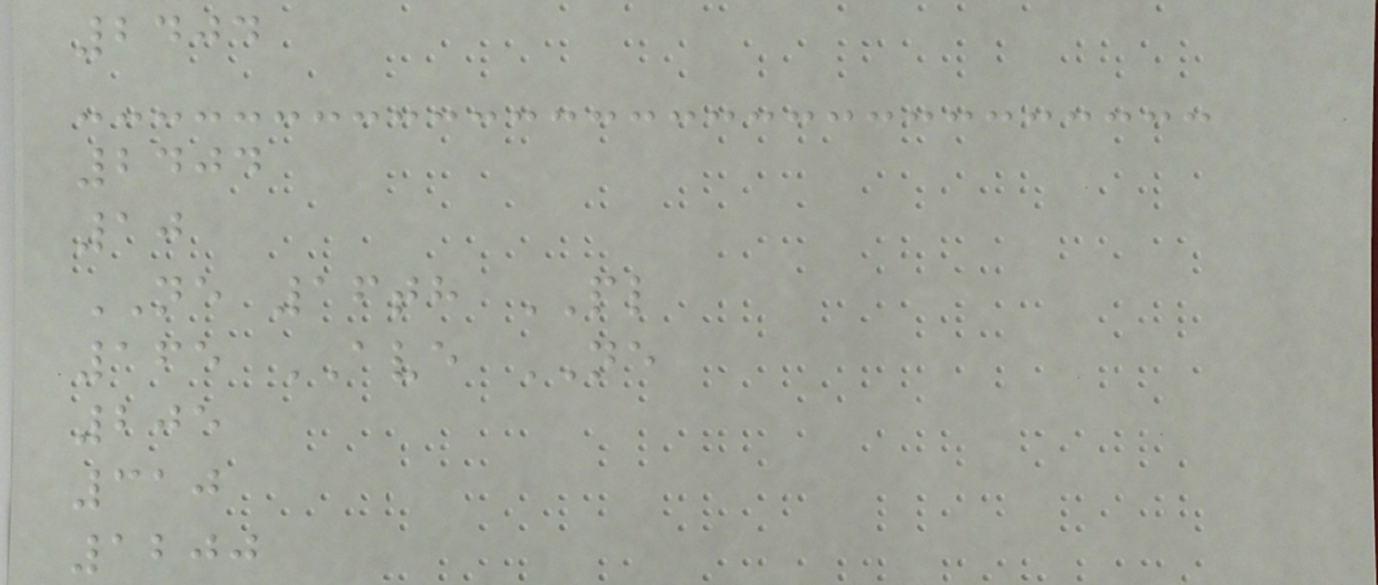2404
2404
10
NE 16th PL
165 AVE NE
205
310
1200
